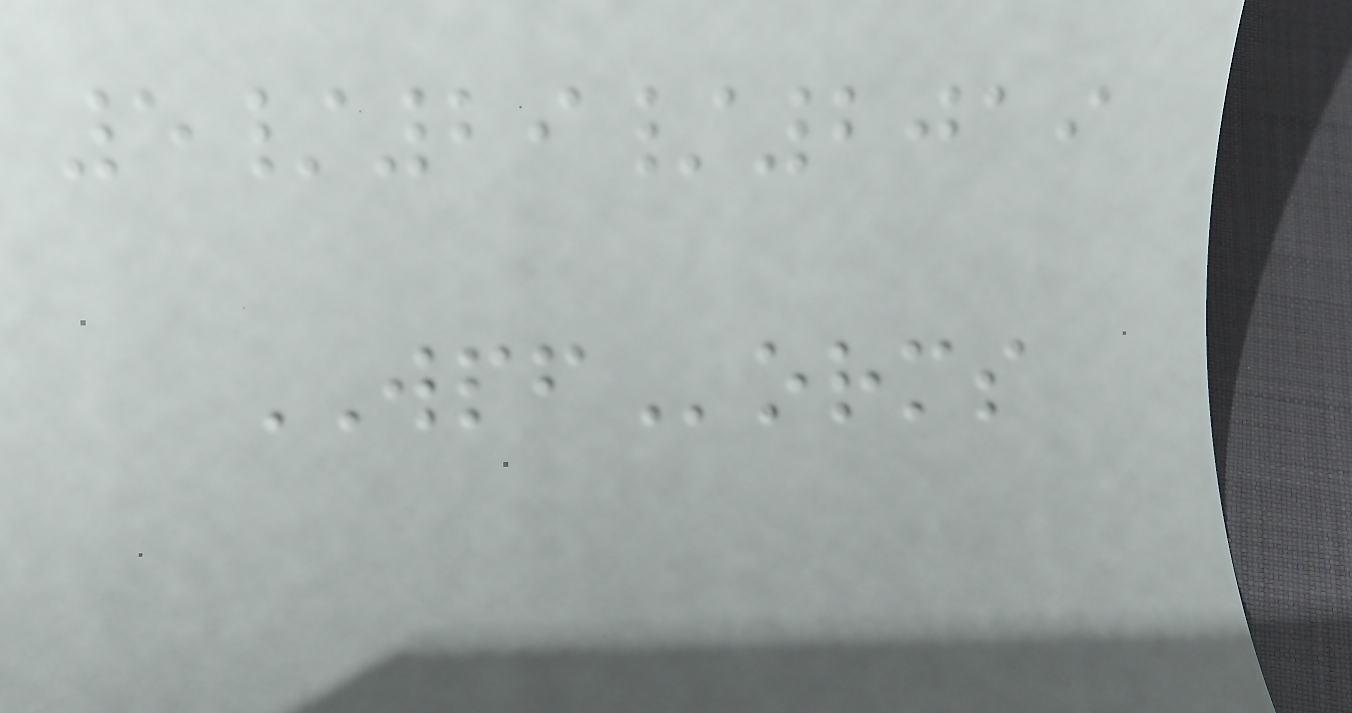5/29/2019
WPForms
